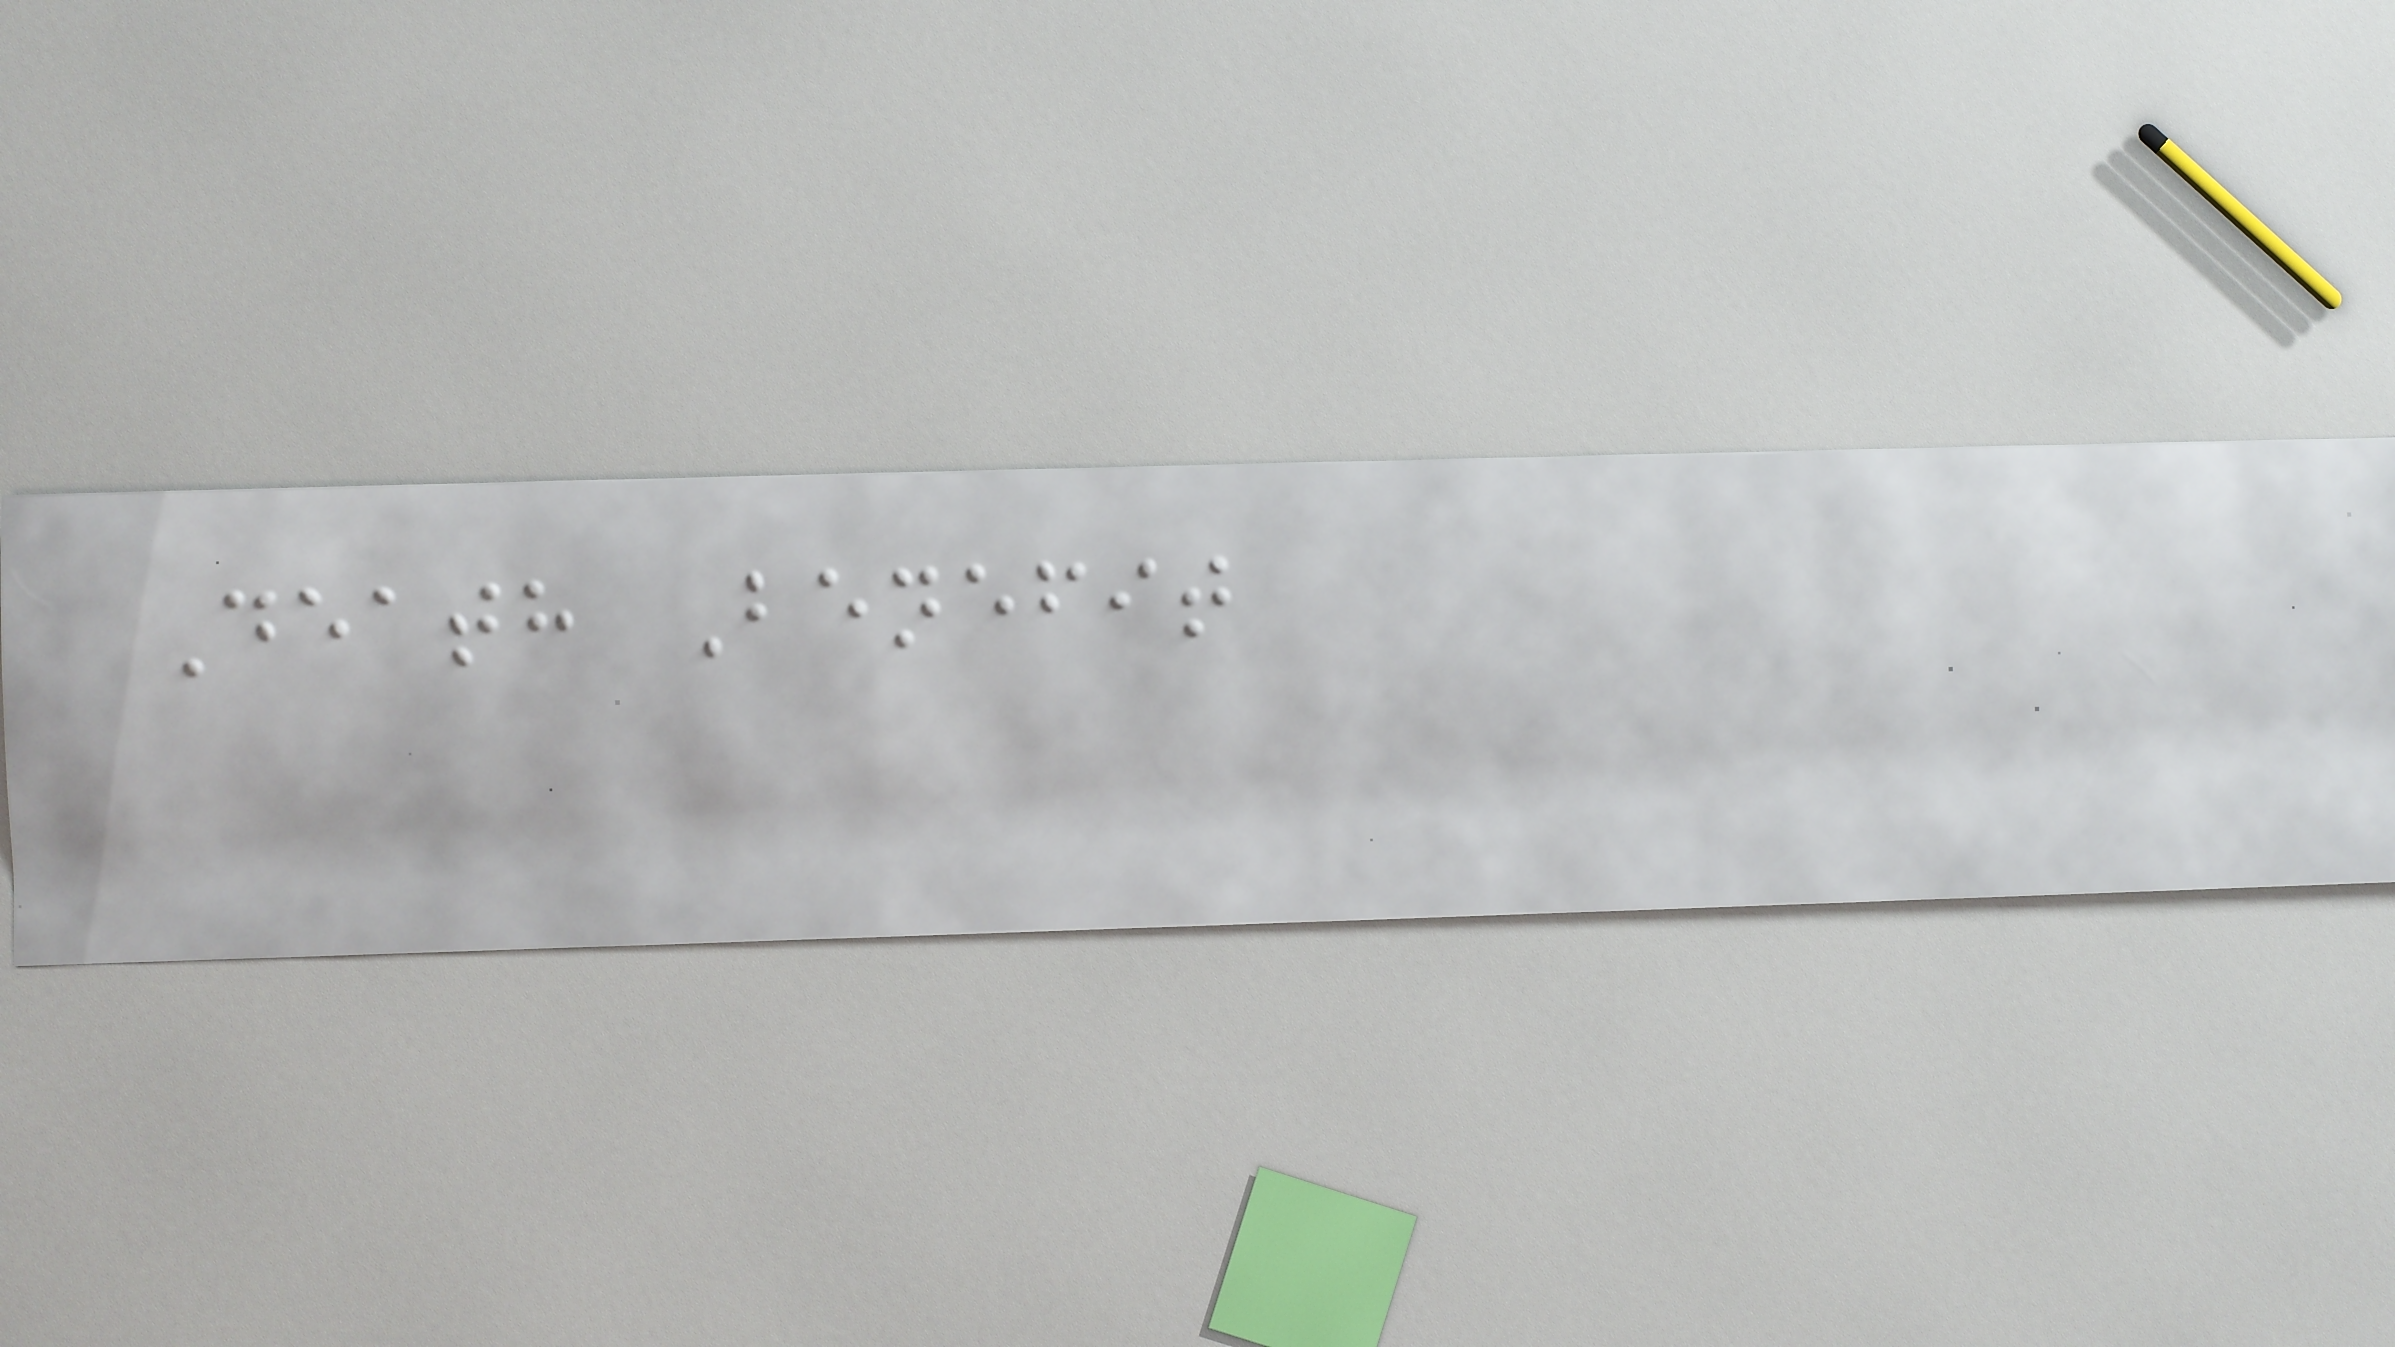Death Benefit
